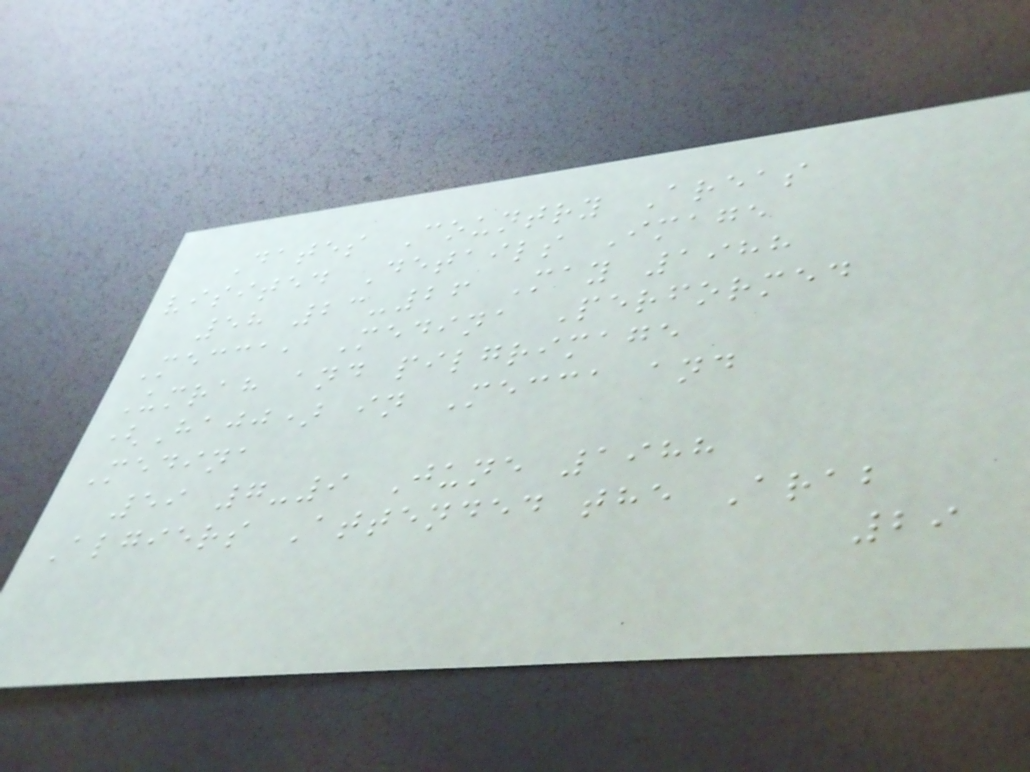Dates Country Areas
visited Details Image
58 23-26 May 1988
Mecca, Medina Performed
Umrah and pilgrimage
(Hajj) in Mecca and
Medina
59 7-9 June 1988
Algiers Attended the Arab
29
